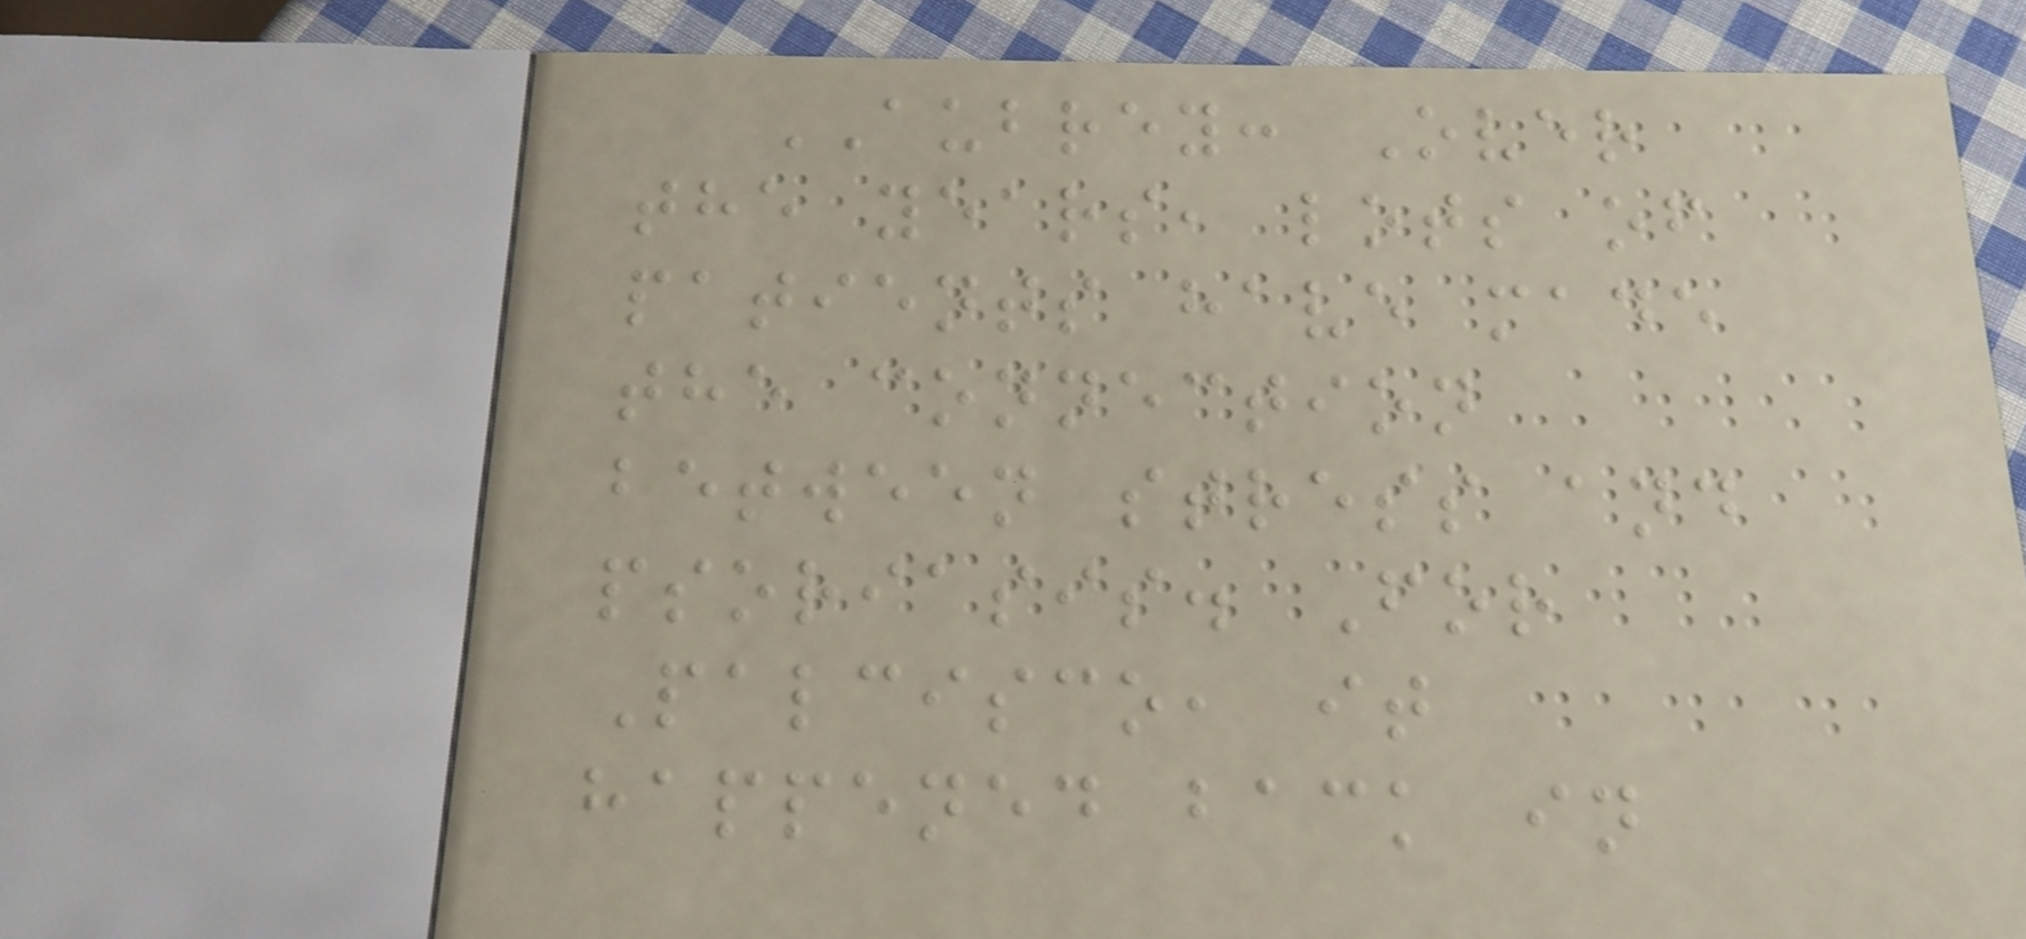AUBREY: Over
the years, lots of
patients have made
the connection
between stress and
psoriasis. For
Palcisco, it
happened back in
